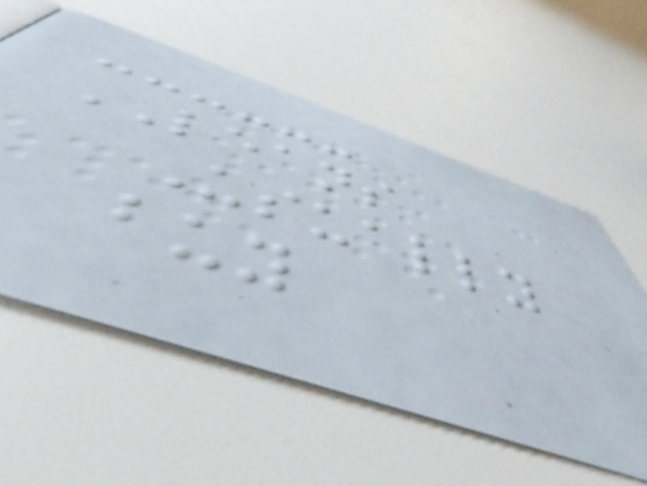LEANS
Usually
buy
